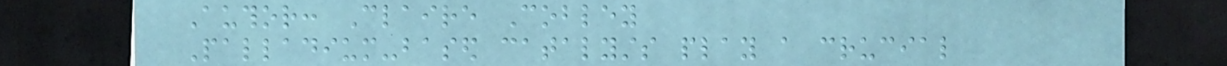Author: Claire Cobley
Palladium-based catalysts play a crucial
